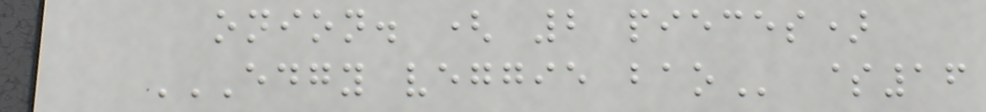onion. ( 2 pieces)
EDGY VEGGIE BAO $16
